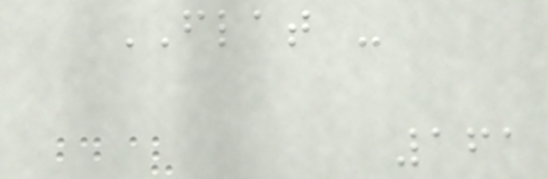FLAT -
161
